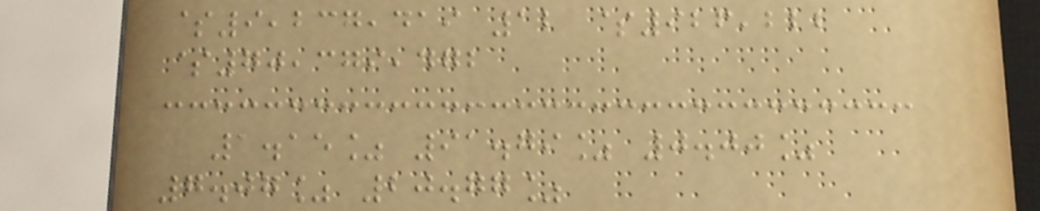$9,237,419 12 $926,222
$70,379,472
1.15% 91.79% 0.00%
7.07% 20.77%
